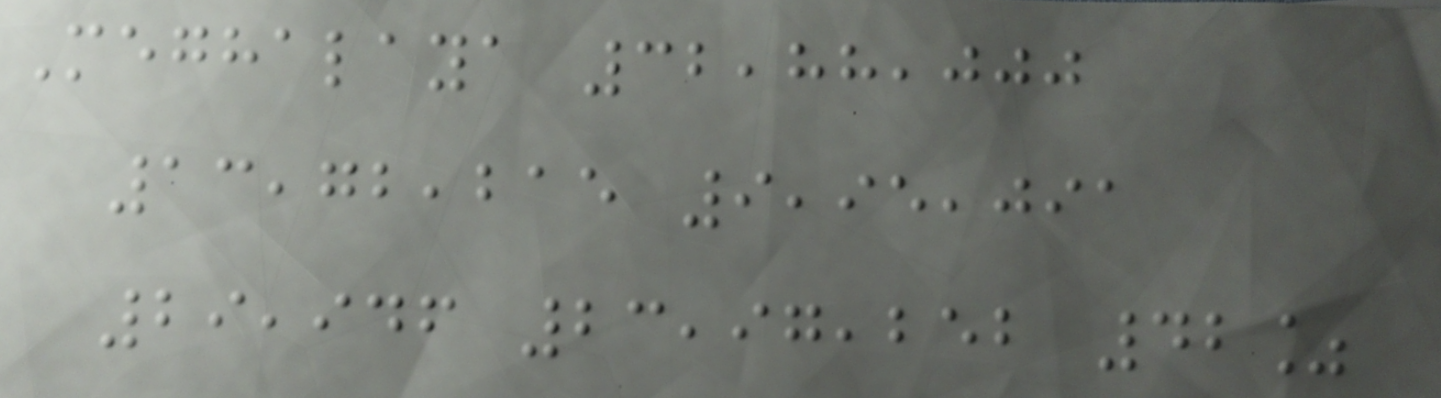Meghalaya 32,88,000
13,72,215 9,95,091
29,946 23,97,252 42%
